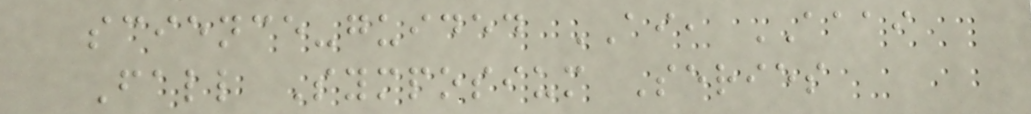science-guided AI, AAAI
Fall Symposium Series
